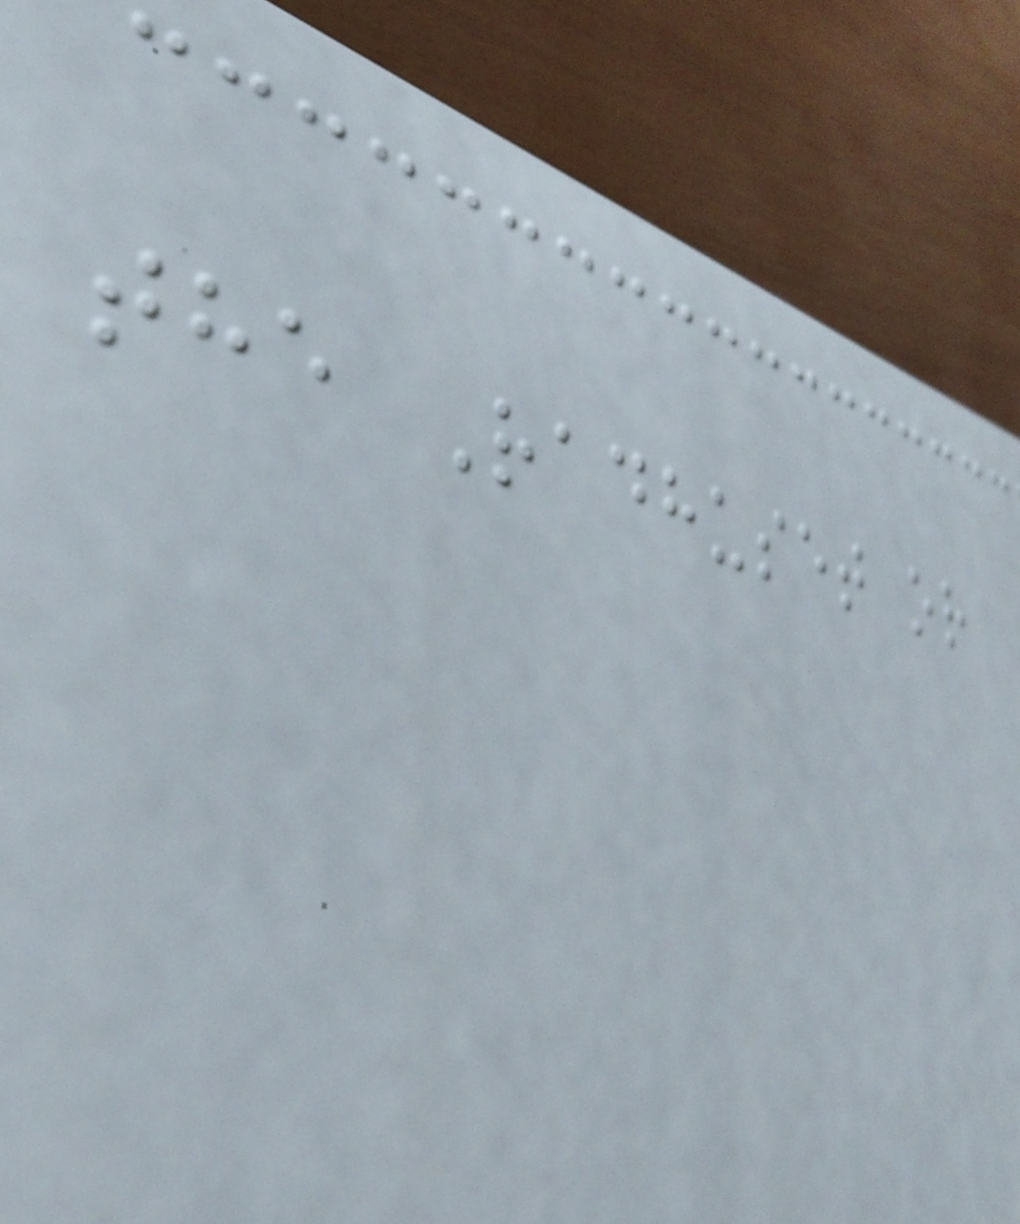the Radhuset or
